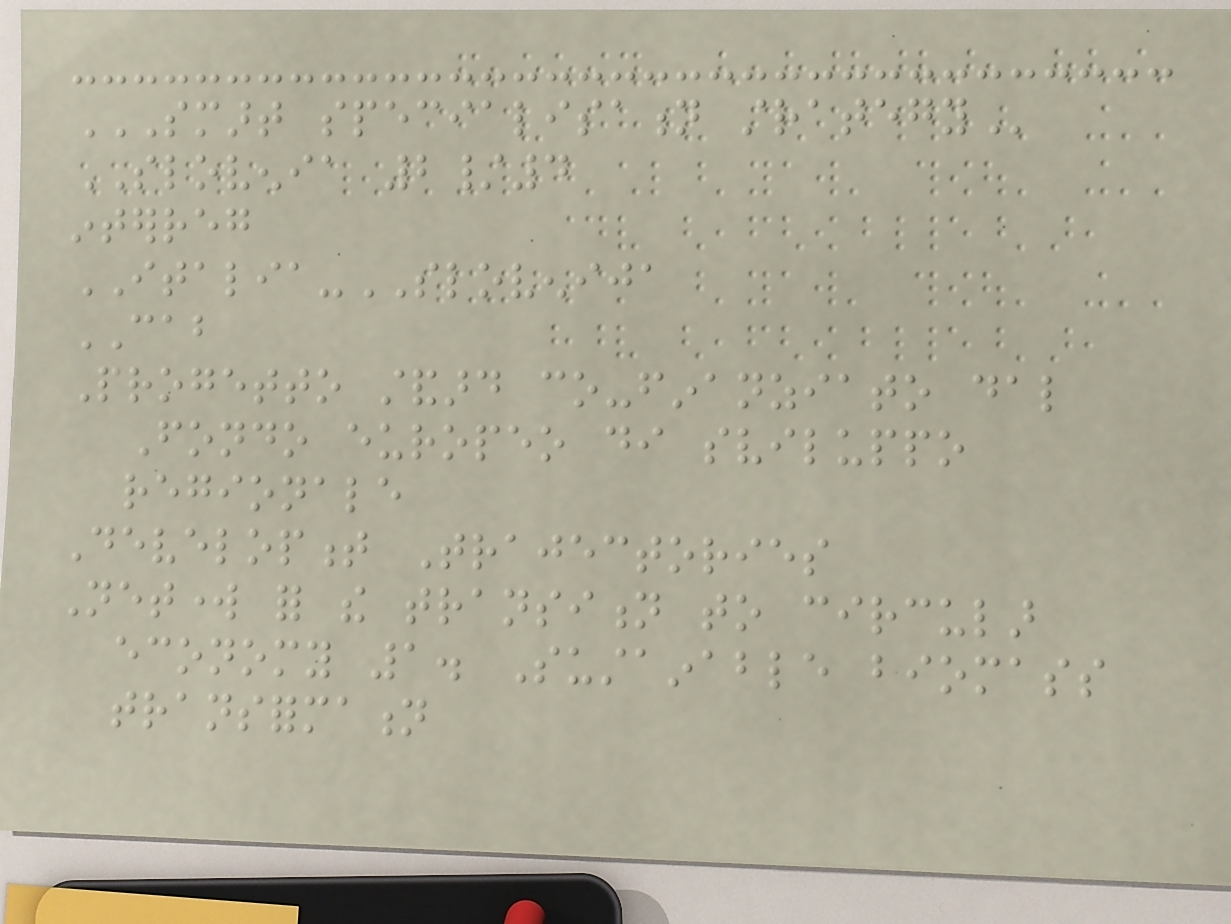SMART SPECIALISATION STRATEGY
SLOVENIA 2/4
interreg
ITALIA-SLOVENIJA
CAB
Progetto standard co-finanziato dal
Fondo europeo di sviluppo
regionale
Development Trajectories
Network for the transition to circular
economy 1. Sustainable biomass
transformation
